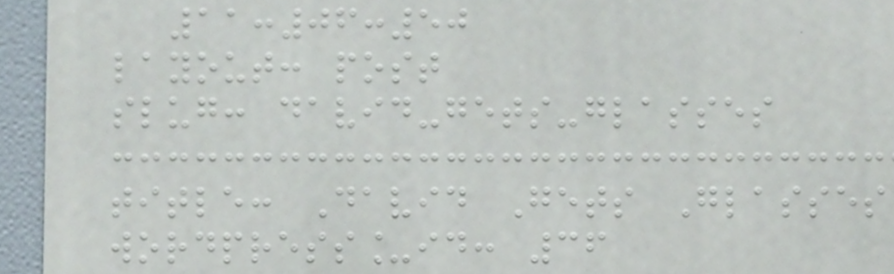11:06:50
layout: post
slug: david-gets-glasses
title: David Gets Glasses
wordpress_id: 36
